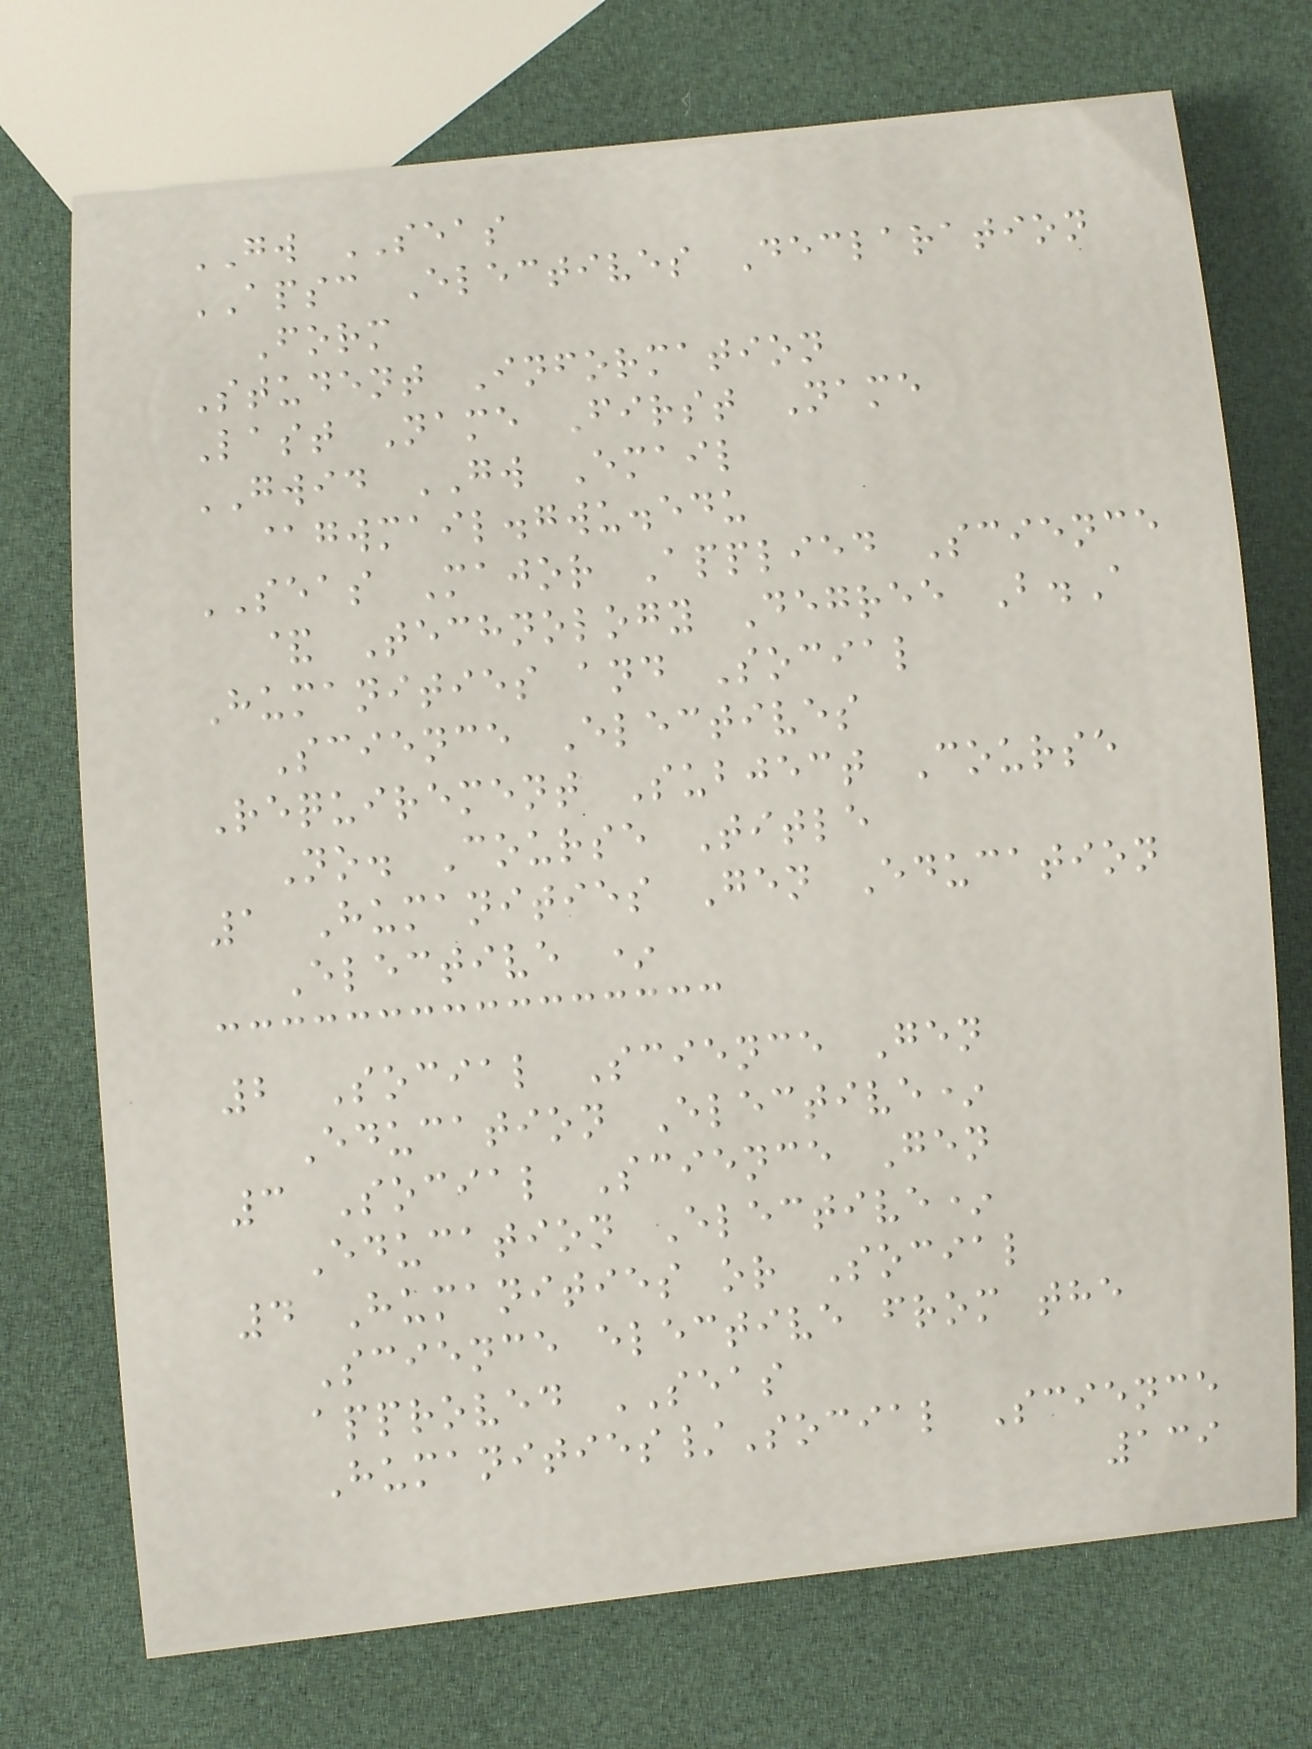GW SEAS
APSC Electives Declaration
Form
Student Information
Last Name First Name
GWID GW Email
@gwmail.gwu.edu
SEAS Major Applied Science
& Technology Degree B.A
Humanities and Social
Science Electives
Requirement Subject Course
No. Course Title
1 Humanities Gen Education
Elective *
2 Social Science Gen
Education Elective*
3 Social Science Gen
Education Elective*
4 Humanities or Social
Science elective from the
approved SEAS
Humanities/Social Science
139
